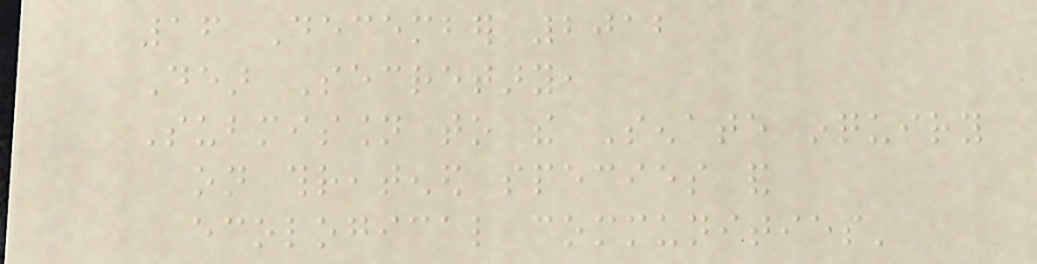16 December 2012
Dear Secretary,
Submission to the Senate inquiry
on threatened species and
ecological communities'
